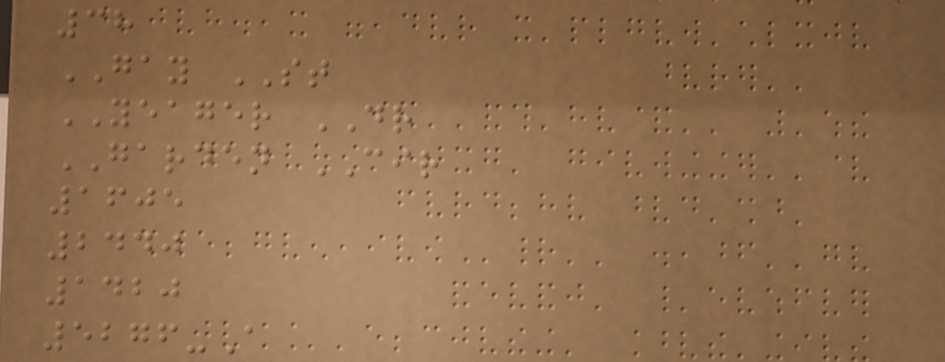38
GAY ST
YEAGER DR
GARDEN CIR
1605
2440
1420
5276-A
